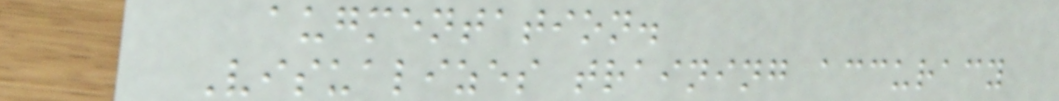augmentation.
Visualizes training accuracy
